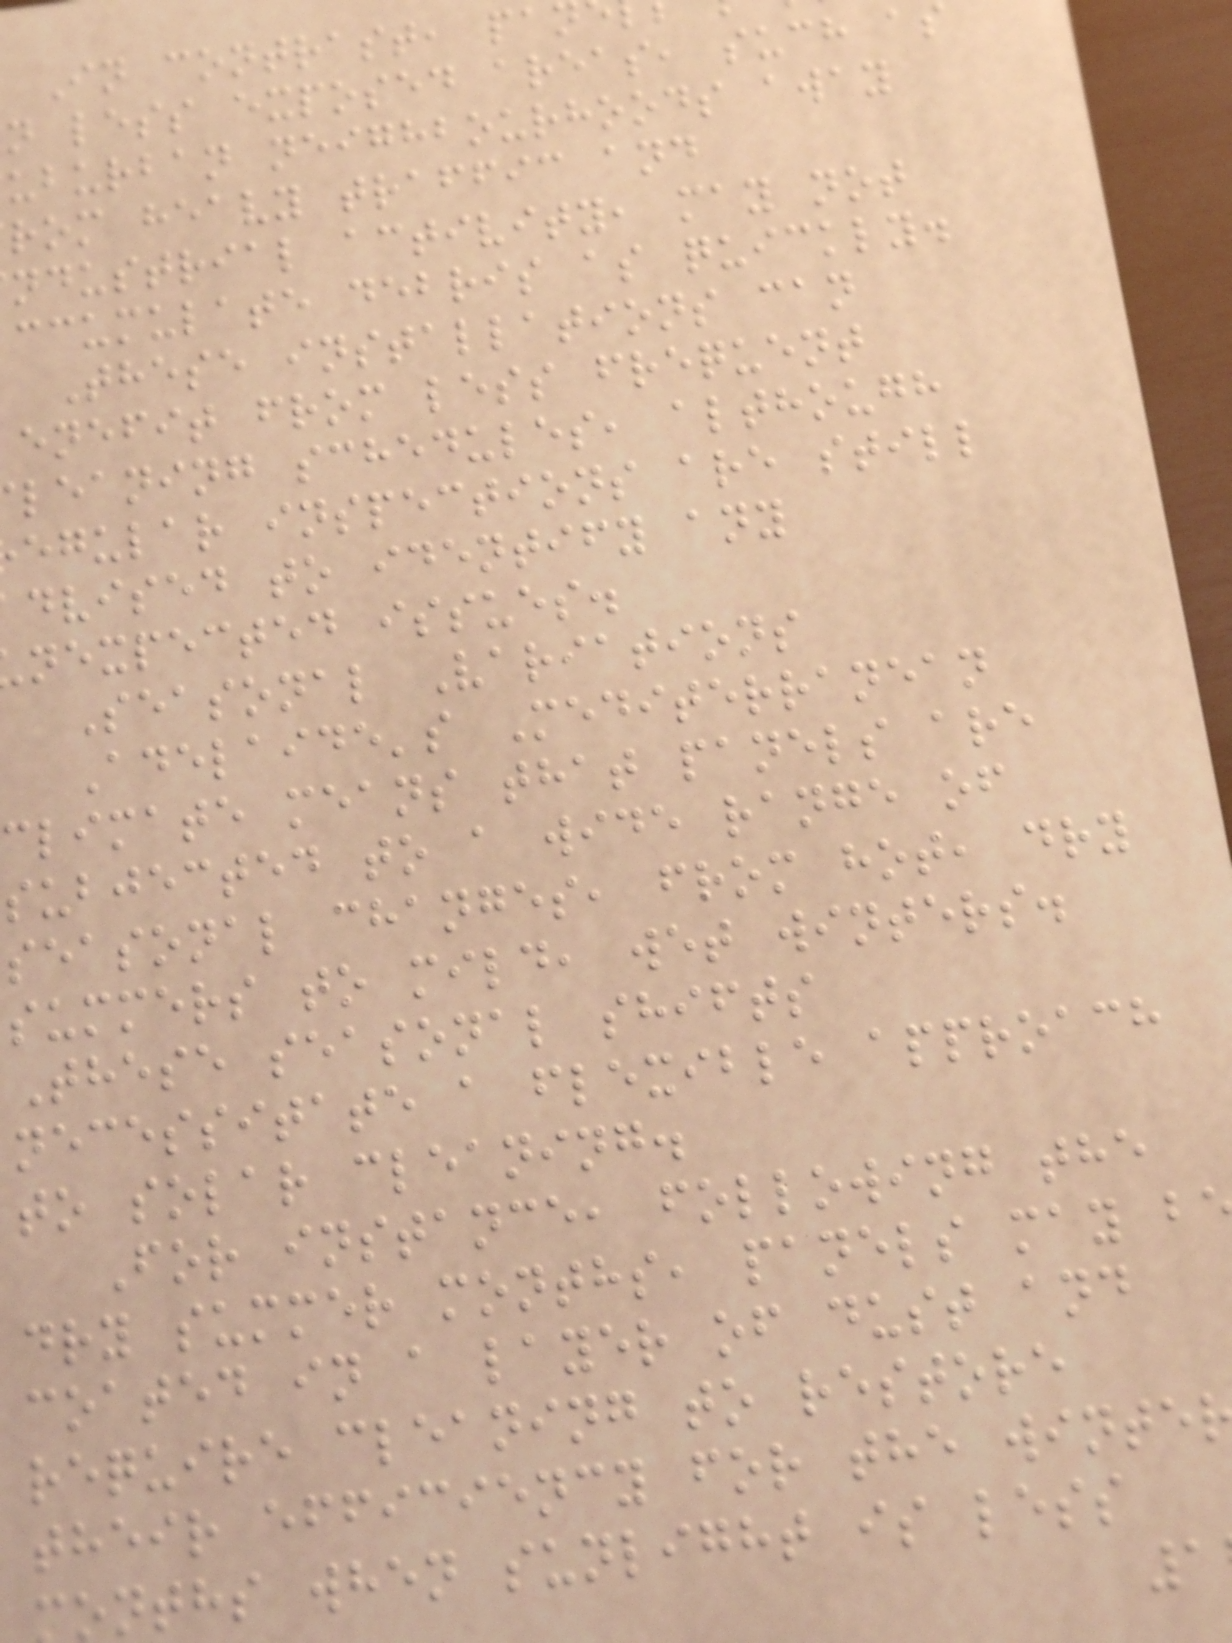In contrast, pa
n less exposed areas, such as
uburban neighbourhoods away
rom heavy traffic and
ndustrial activity, may not
ccumulate debris as quickly.
These installations can
enefit from less frequent
leaning schedules, although
egular inspections are still
dvised to identify any
nexpected issues.
Seasonal Variations
Adelaide's Mediterranean
climate means that panels are
subjected to a wide range of
seasonal changes, from hot, dry
summers to mild, wet winters.
These seasonal shifts
necessitate a flexible approach
to solar cleaning.
For instance, following the
dry summer months, panels may b
coated in a layer of dust and
require cleaning to restore
their efficiency for the winte
onths when sunlight is less
